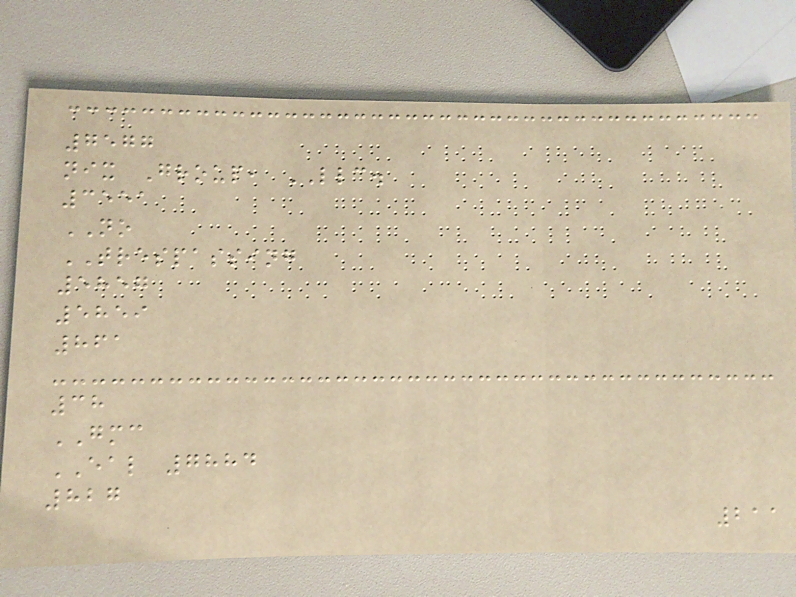7577
nix Group, LLC.
3551
NO
TRESPASSING
5857
5859
861
38
GMC
EAL 7884
827
211
